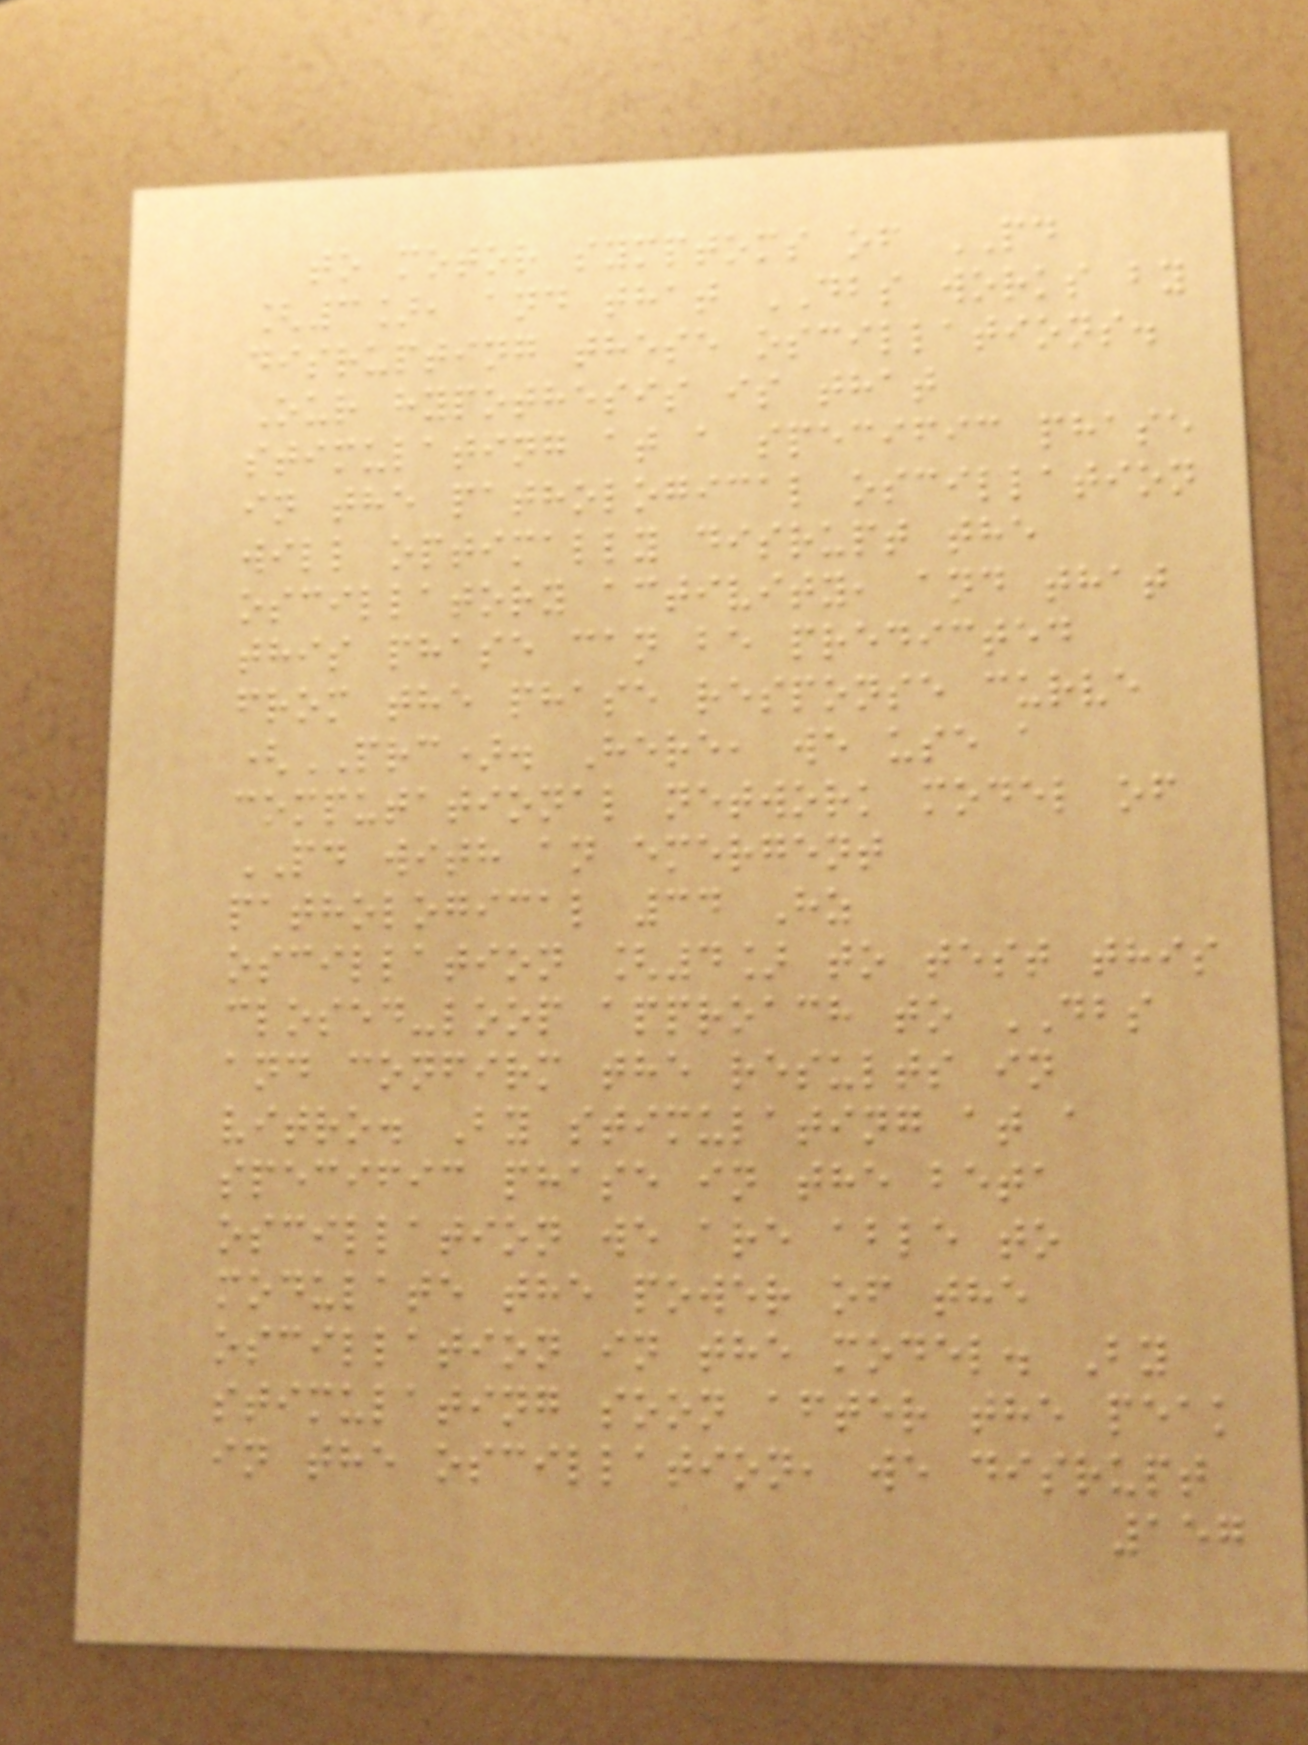to motor symptoms of PD
[3], and that DBS works by
disrupting these oscillations.
Our hypothesis is that
stimulating at a specific phase
in the pathological oscillation
will optimally disrupt the
oscillatory activity, and that
this phase can be predicted
from the phase response curve
(PRC). Here, we use a
computational network model of
PD with an emergent
pathological 34 Hz
oscillation [4] to test this
closed-loop approach to DBS
and confirm the results in
vitro. By stimulating at a
specific phase in the beta
oscillation we are able to
modulate the power of the
oscillation in the model. By
stimulating soon after the peak
in the oscillation, we disrupt
157
